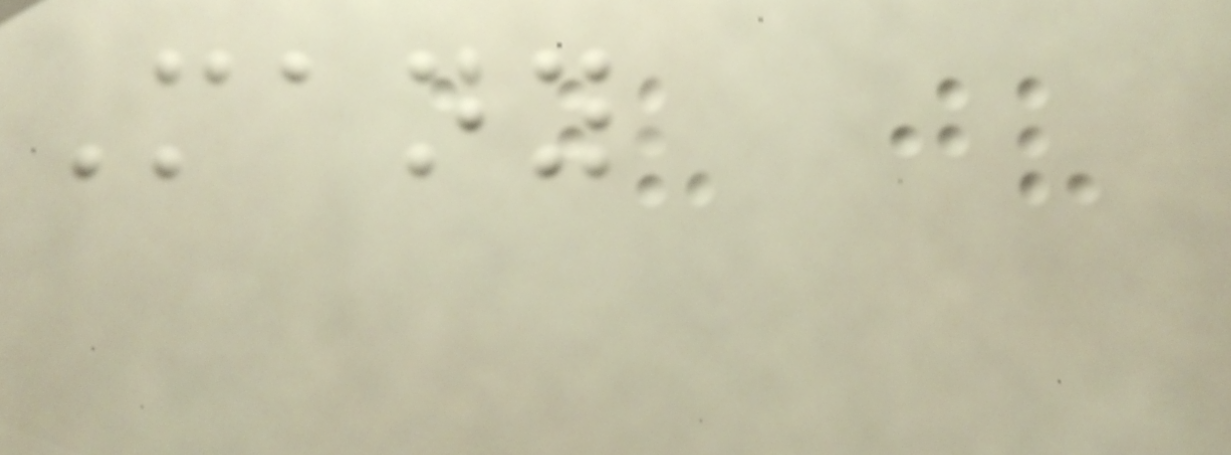Many
